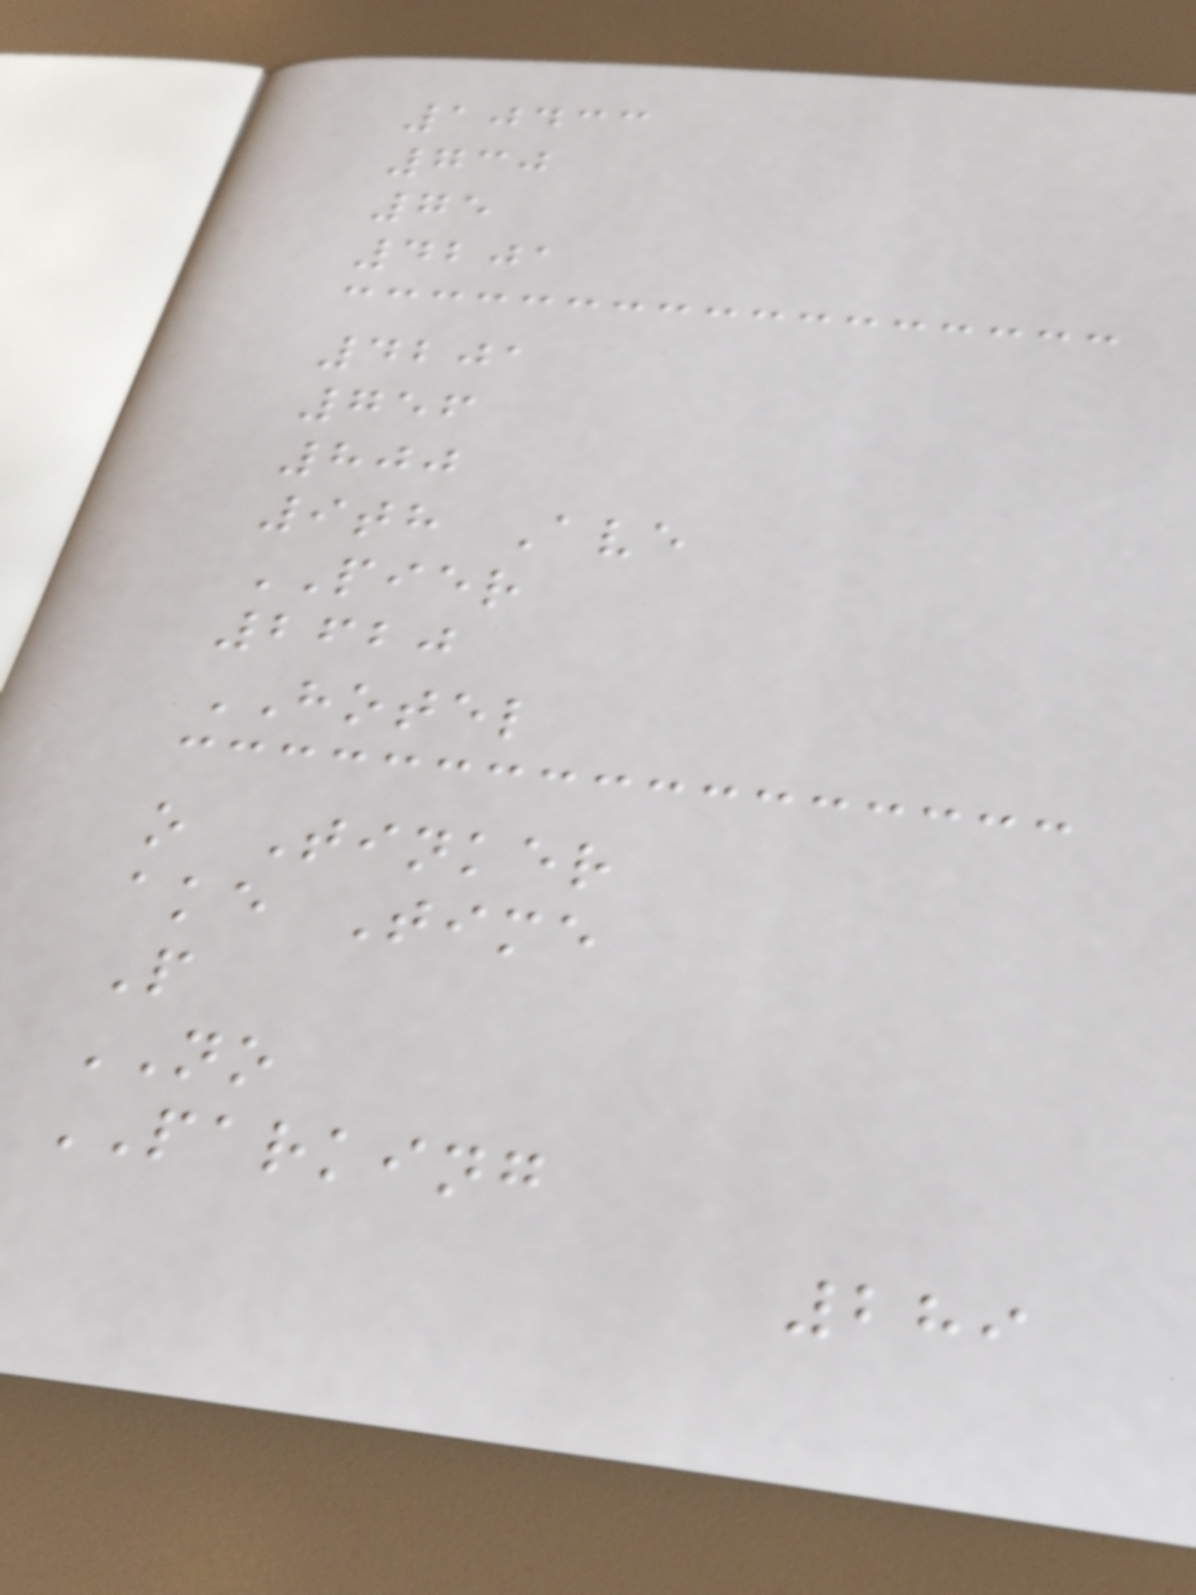10433
730
75
4201
4201
756
800
9th Ave
PIER
2620
HOTEL
o Tinker
ake Time
P
NO
PARKING
289
